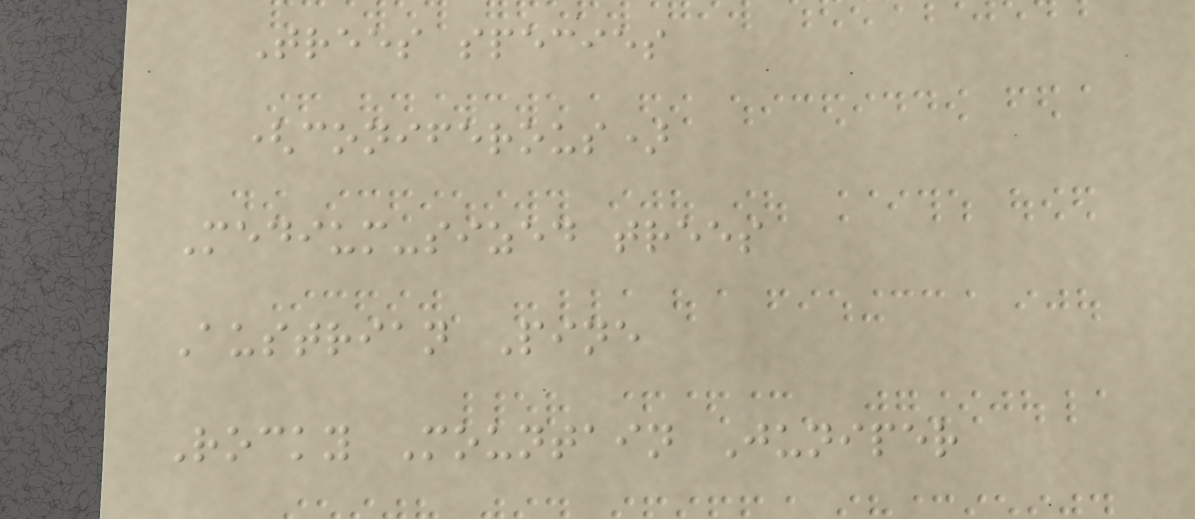Trees species
(coniferous)
Medium-sized trees
Austrian Pine
Rocky Mountain Juniper
